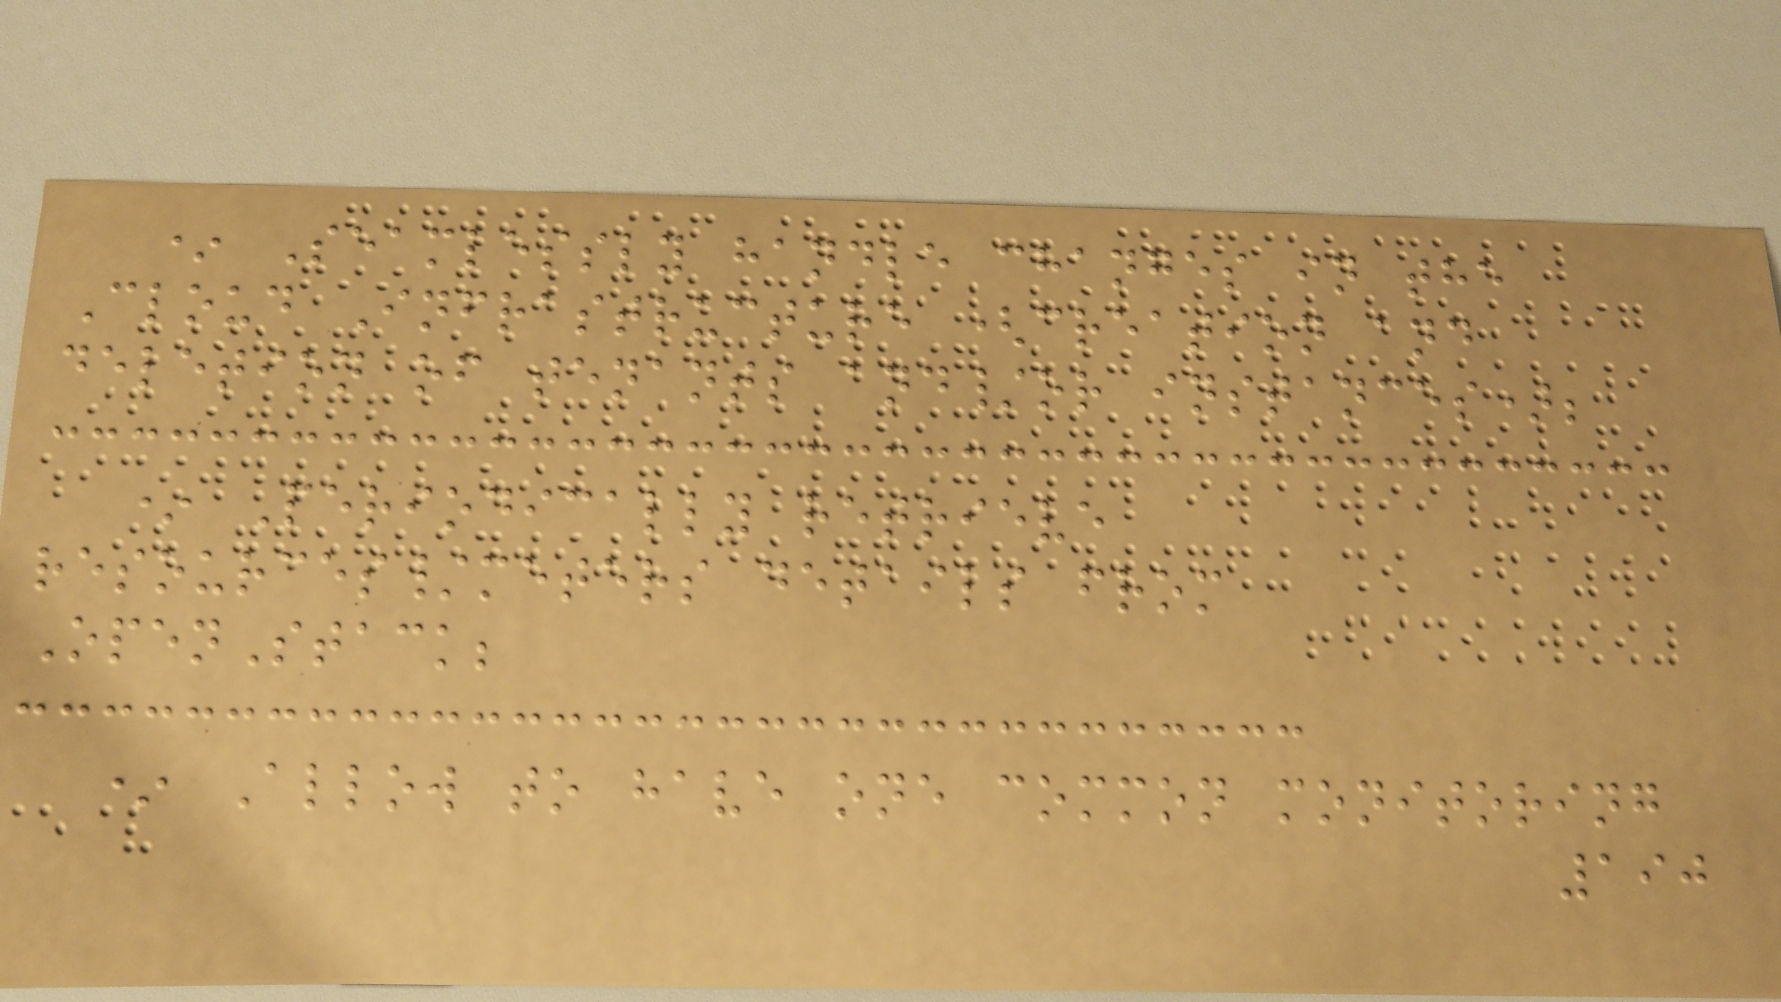* Seamlessly handle changes in the
Cloud Infrastructure (creation and
deletion of tenants and/or instances);
* Periodically retrieve
resources/meters details from
OpenStack;
* Allow to have one common monitoring
190
